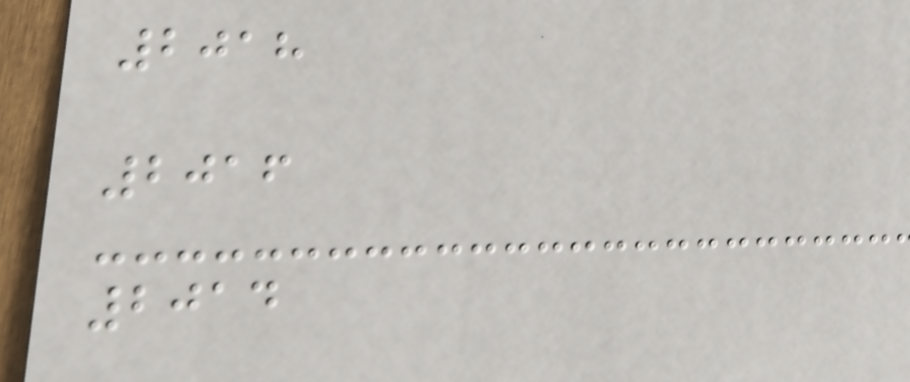2018
2016
2014
